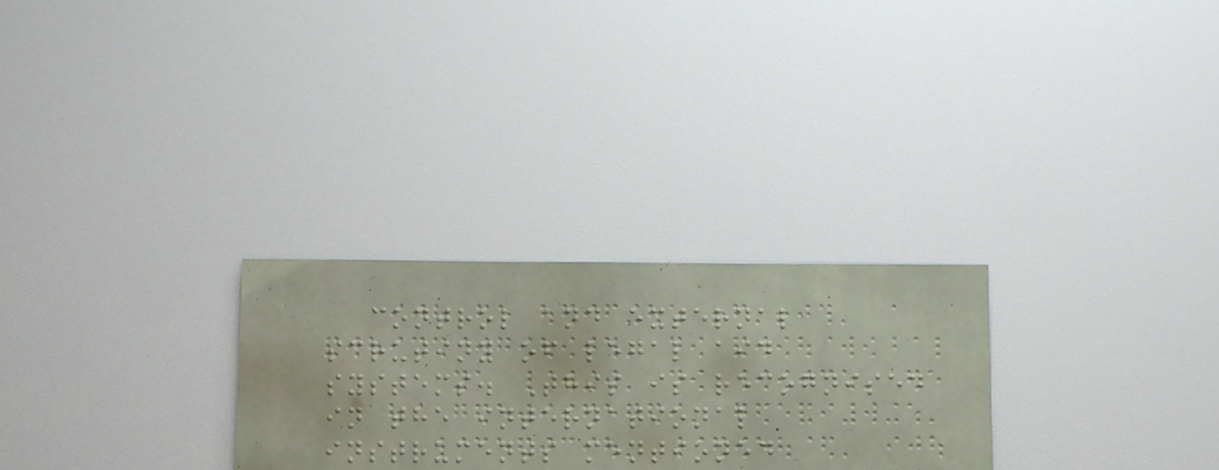control and external
scrutiny of legal aid
systems. This is recognised
in the international
instruments mentioned
